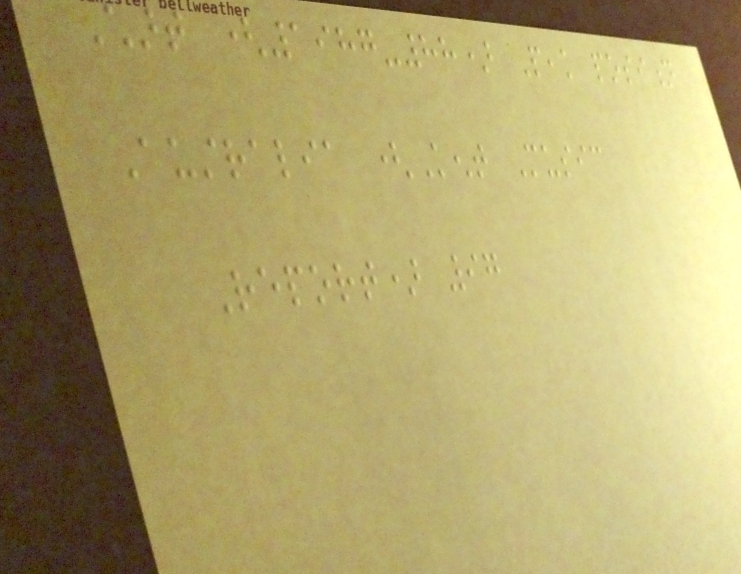Chart (1987-88) Peak position
Australia (Kent Music
Report) 97
